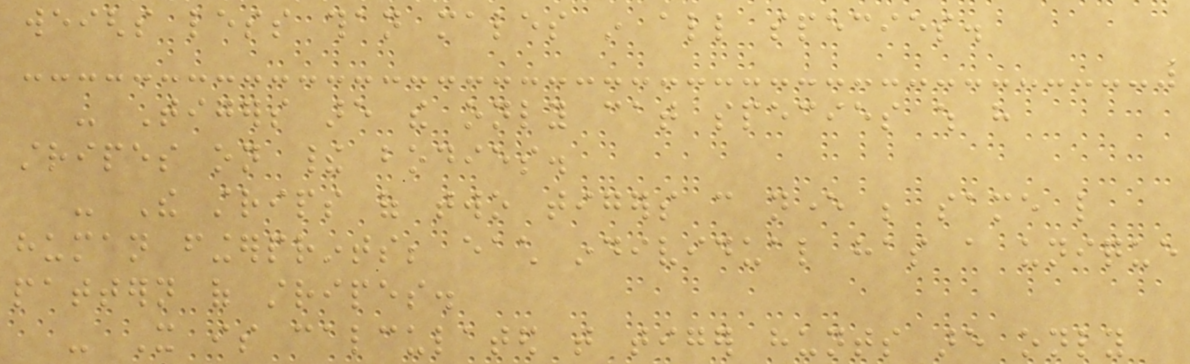weighs less than males in all species.
- Tigers are the only cat species which have
stripes on their bodies.
- The strips of two tigers can never be same like
human fingerprints; each individual has a unique
pattern of stripes.
- It is calculated that tiger hunts are only
